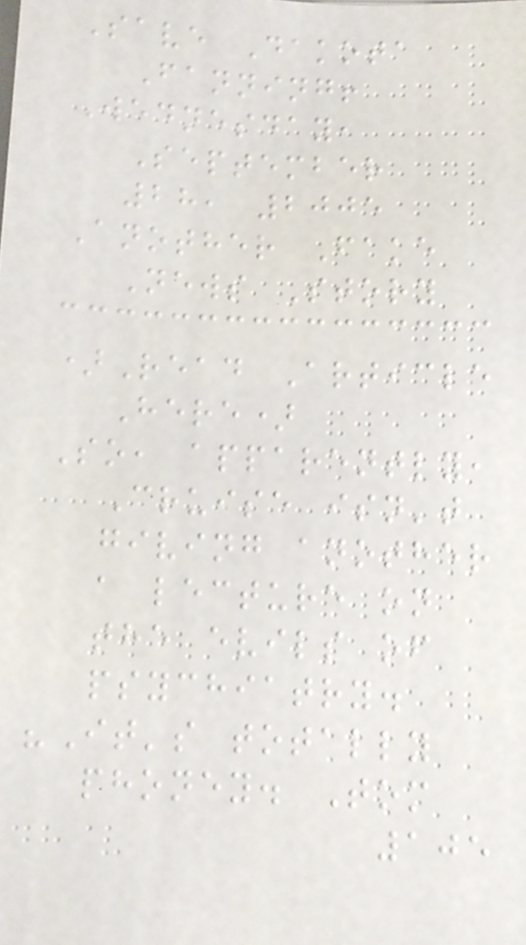Save Dakota
Fanning!
Wednesday,
September
28, 2005
Another Fake
News Story
)Read Article
Here)
So, apparently,
Cruise isn't
giving another
a lecture on
the evils of
psychiatry.
"It's totally
phoney. Tom
105
